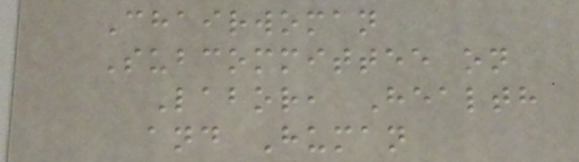Chairwoman
Subcommittee on
Labor, Health
and Human
